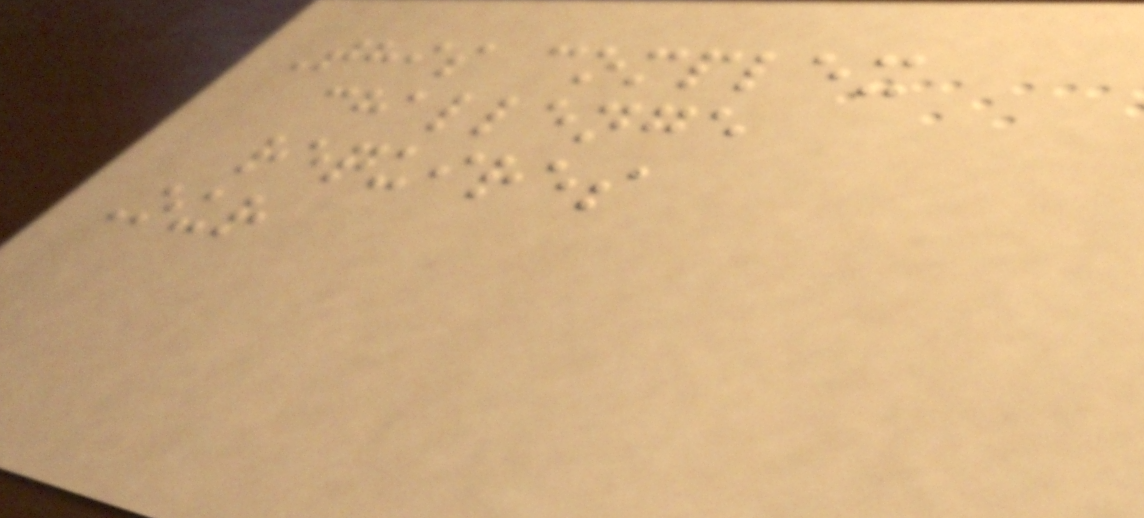This complex
challenge
requires
Our
